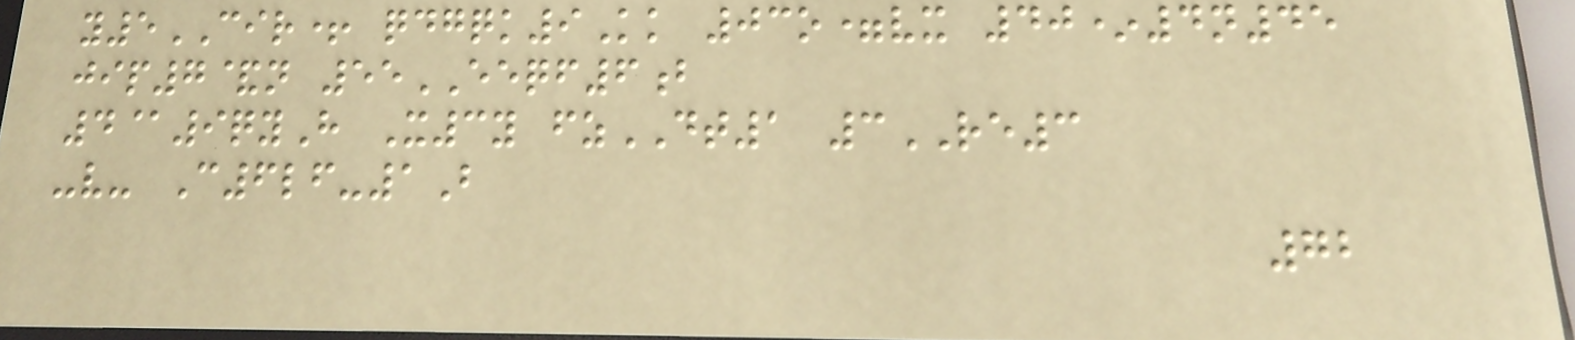y5CIR+ qdgqk9Kk 03o=vx 40*4n45
jip7&n 55EEQF6b
4@9qyH X3y fzDT1 3RE3
-v- C6lf-1B
72
